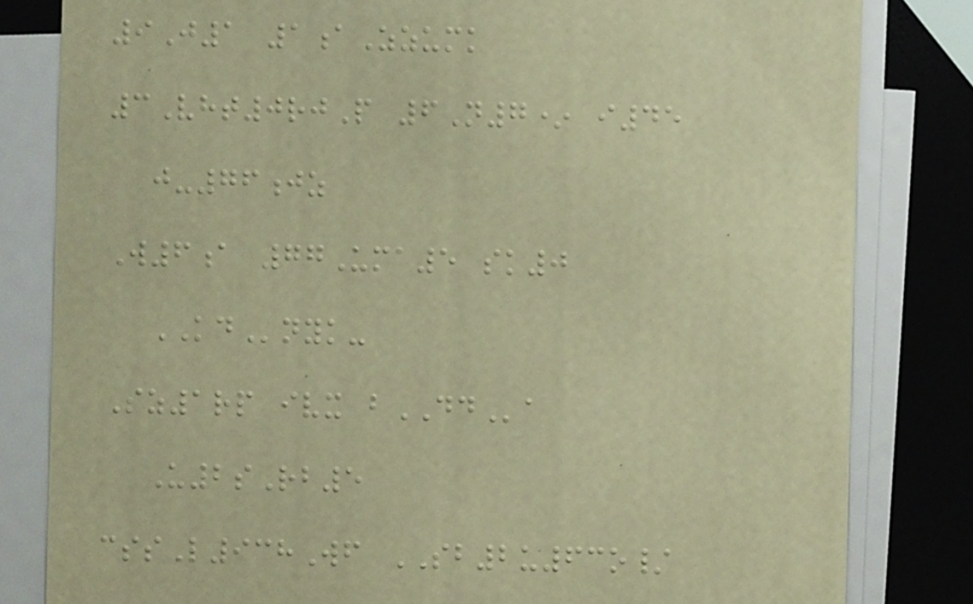9J1 1aZzumk
3Vht0rjP 6N7* i45
j-76jz
W6a 77Uma5 sk0
KDnyk-
Sz1rp ivx bDDa
U2sRb5
cssL938Wf SB2u63o/
